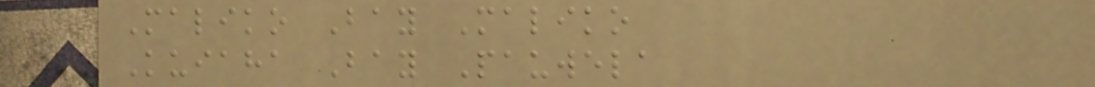Maliko Bay Maliko
Kuiaha Bay Pauwela
